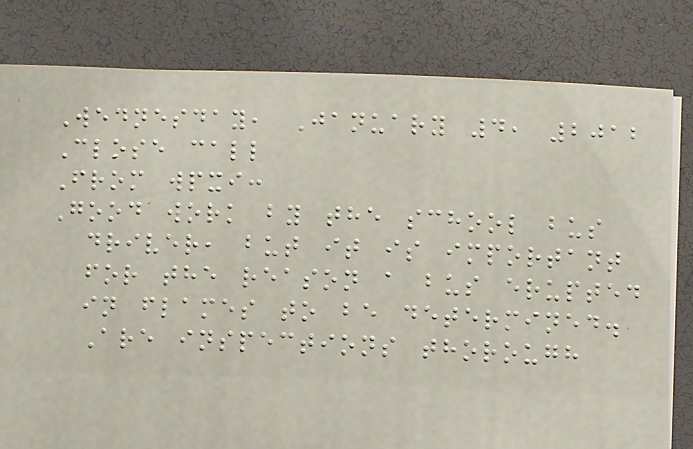Wednesday, January 4, 2012
Close call
From wpxi:
Good work by the school bus
driver, but it is important
for the reason a bus erupted
in flames to be determined.
Are inspections thorough
